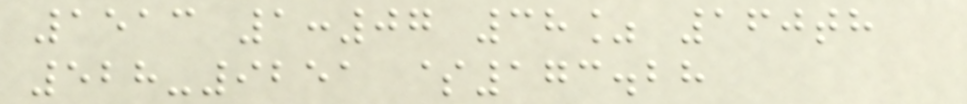1513 1:07 38% 160th
528-9251 $173.28
